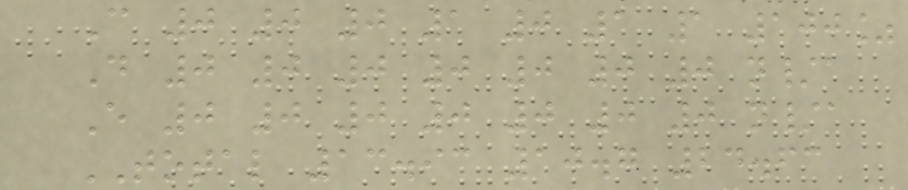C 0 0 0 1 0 1 1 100%
D 0 0 0 0 0 0 0 n/a
E 0 0 0 0 0 0 0 n/a
TOTAL 13.93 10.7 24.63
